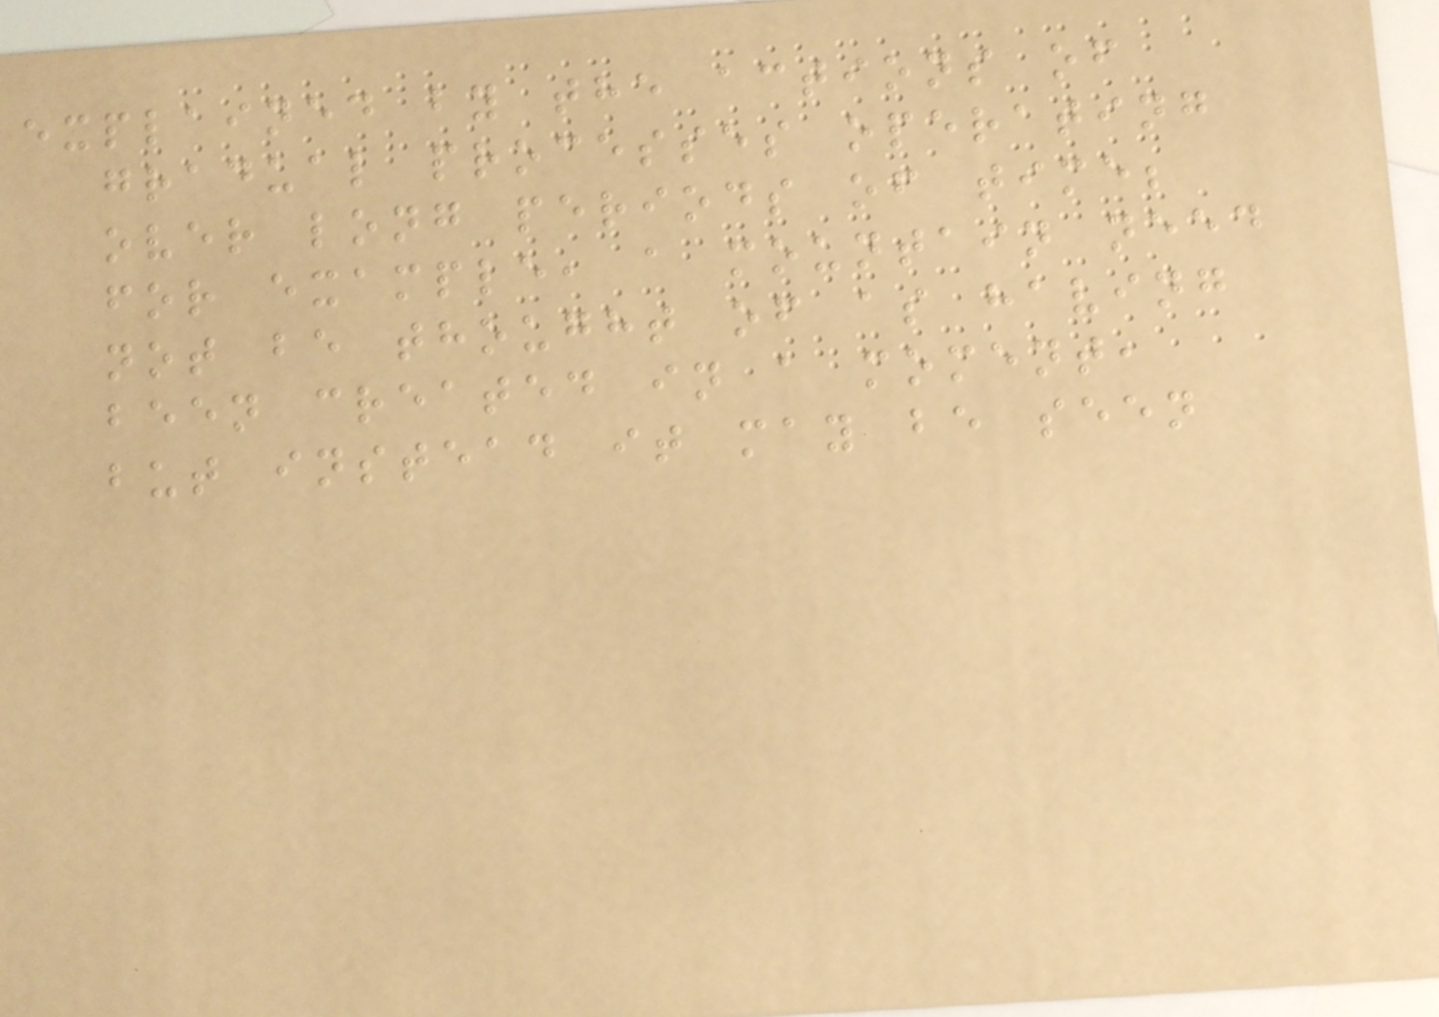explained by the actions of
gradual processes operating
over long periods of time;
for example, a mountain need
not be thought of as having
been created in a moment,
but instead it may be seen
